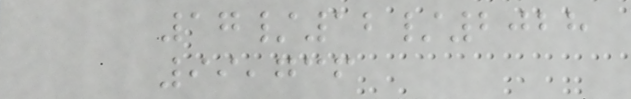17/12/2028
99,736
